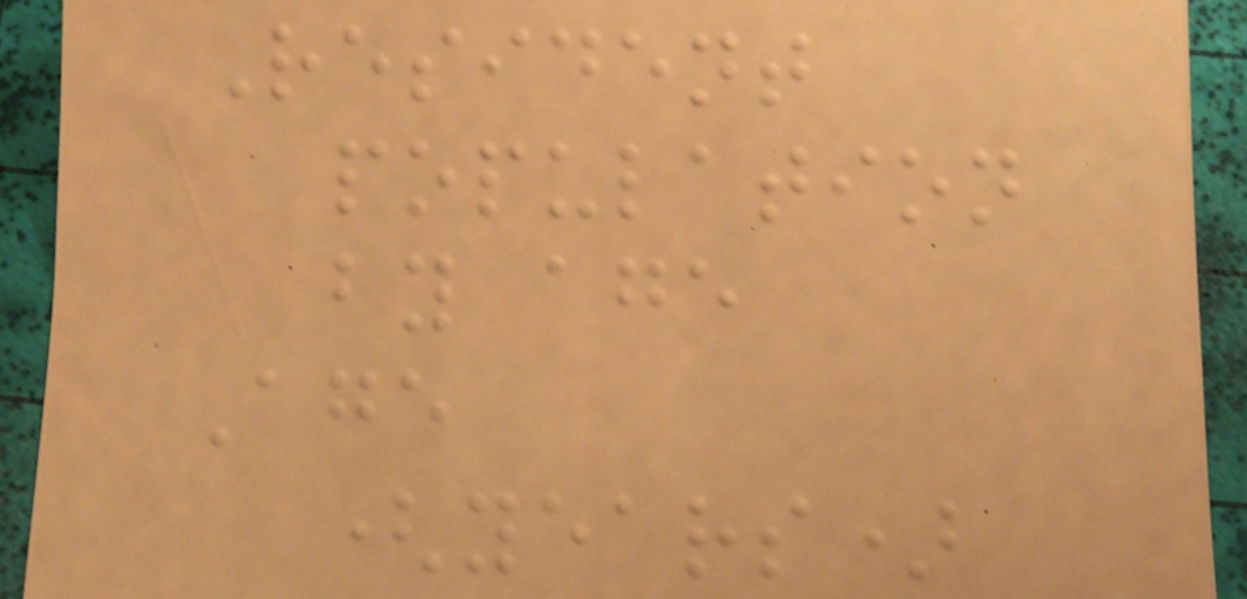Resident
population
by age
Age
(years)
